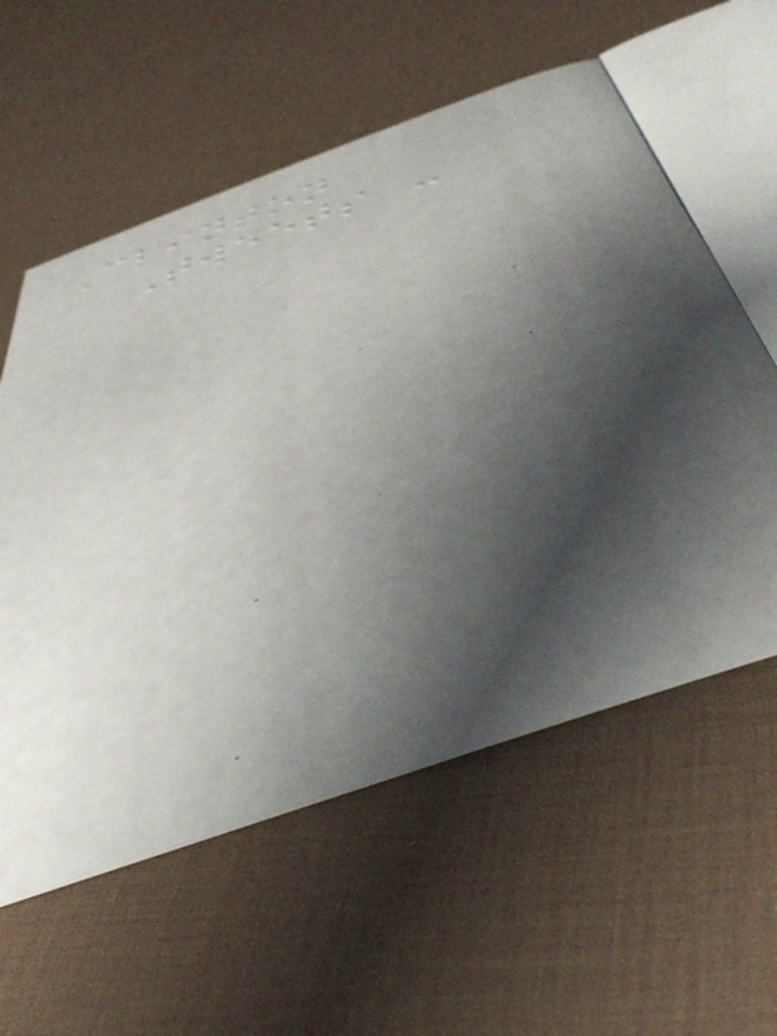Clinton
Tweets -
